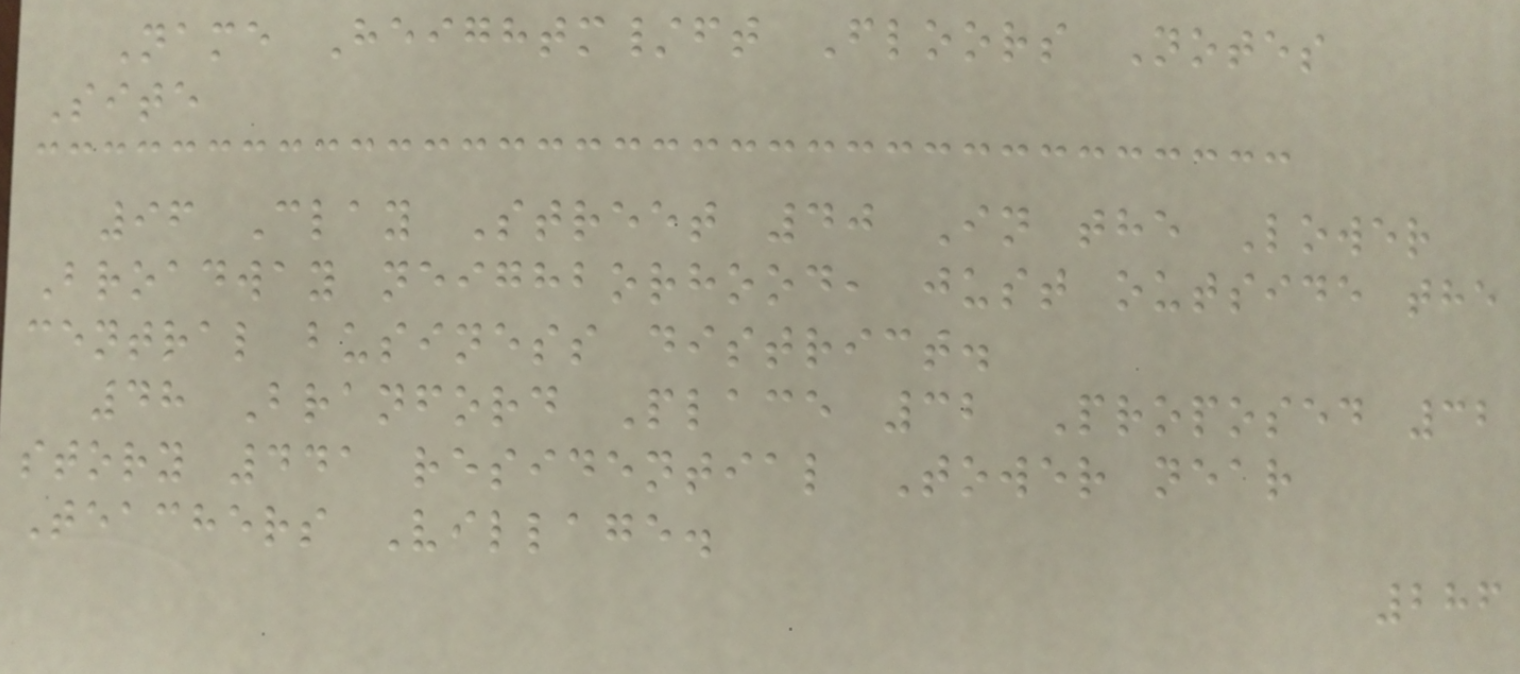Name Heightm/ft Floors Notes
Site
96 Clay Street 40 In the Lower
Broadway neighborhood, just outside the
central business district.
48 Branford Place 32 Proposed 32
story 441 residential Tower near
Teachers Village.
286
